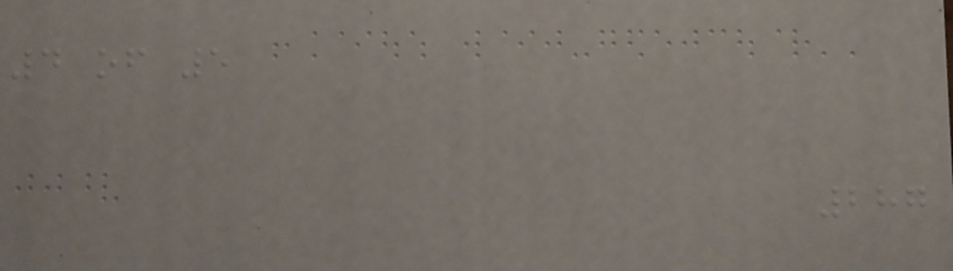4 of 5
287
